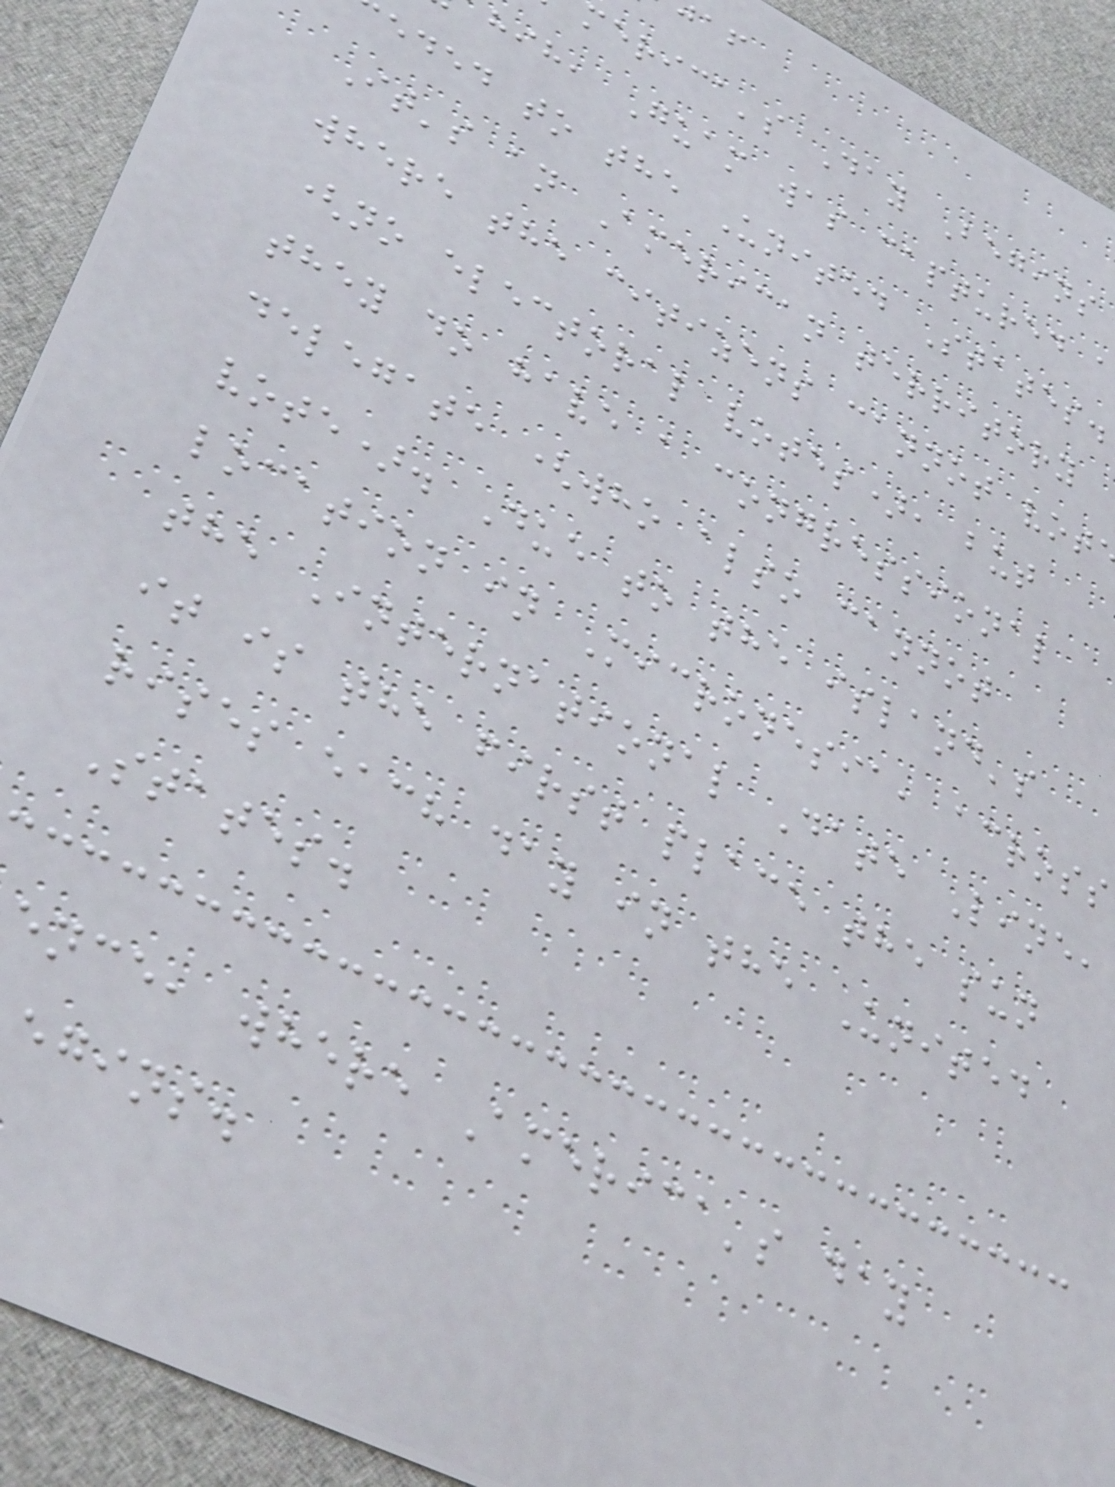merica's Day Begins
hih, Guam was captured a
eded to the United States.
It's an American territory
where the citizens cannot vot
(no electoral votes), but
they do have a congressional
delegate (who also cannot
vote). Due to the island's
location in Micronesia, across
the International Date Line,
it is the first place the sun
rises each day in the United
States.
ence, where America's day
egins.
